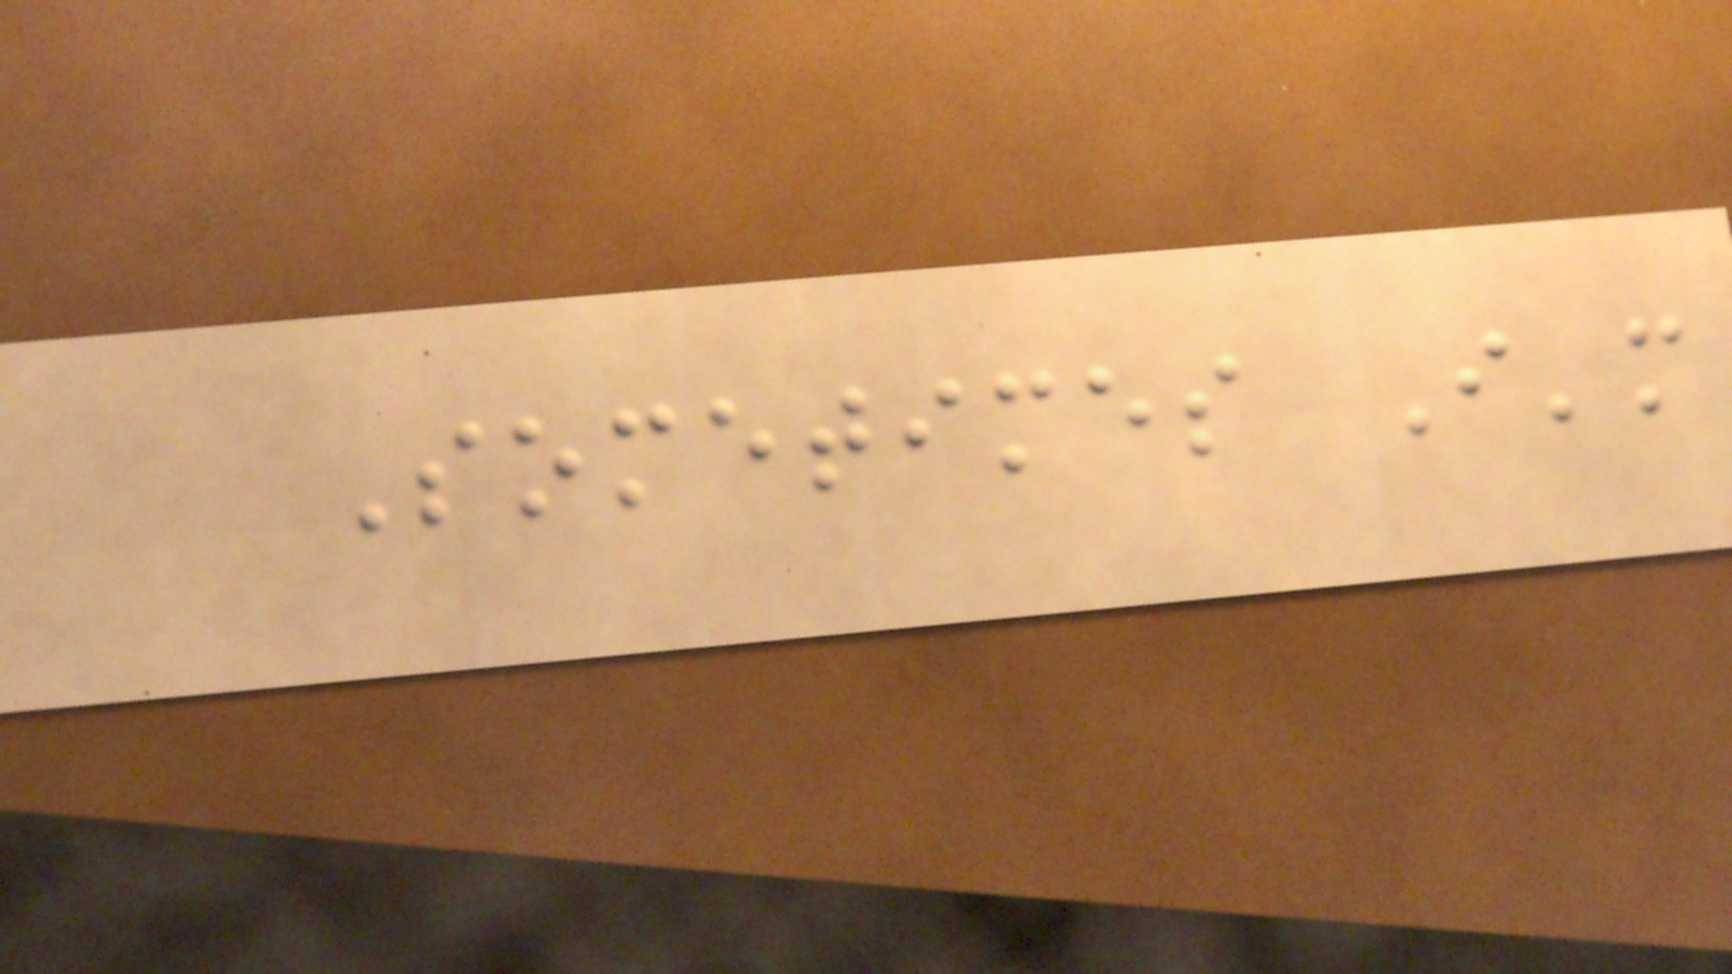Sometimes I'm
